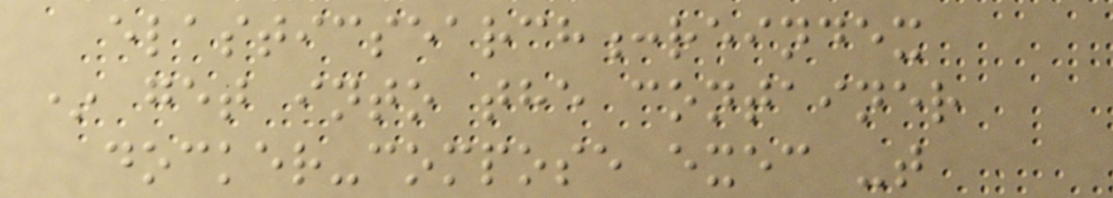elasticsearch:reindex
* get into the container
docker-compose exec -t
